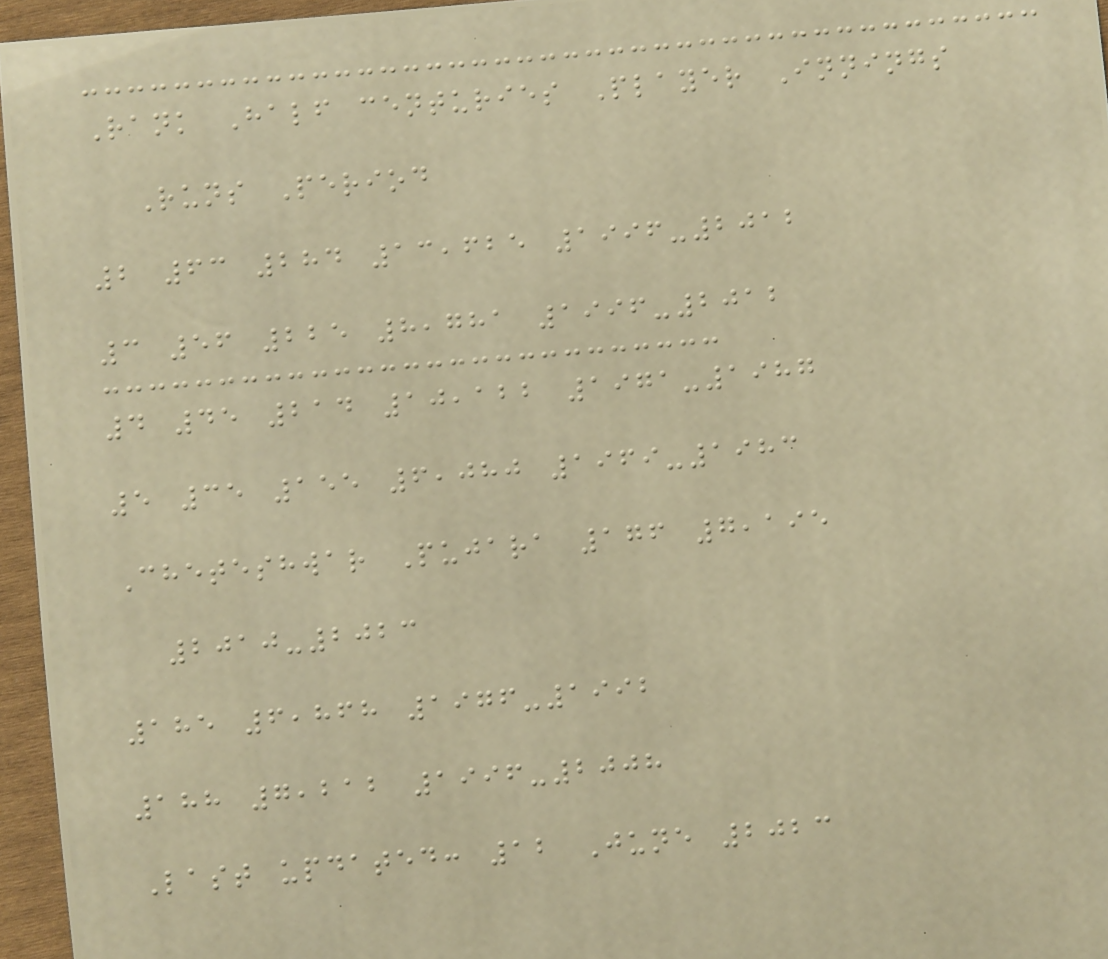Rank Half centuries Player Innings
Runs Period
2 63 284 13,625 1996-2012
3 56 225 8,781 1996-2012
4 45 214 10,122 1971-1987
5 35 155 6,080 1969-1983
Cheteshwar Pujara 176 7,195
2010-2023
185 6,868 1976-1992
188 7,212 1996-2008
Last updated: 12 June 2023
